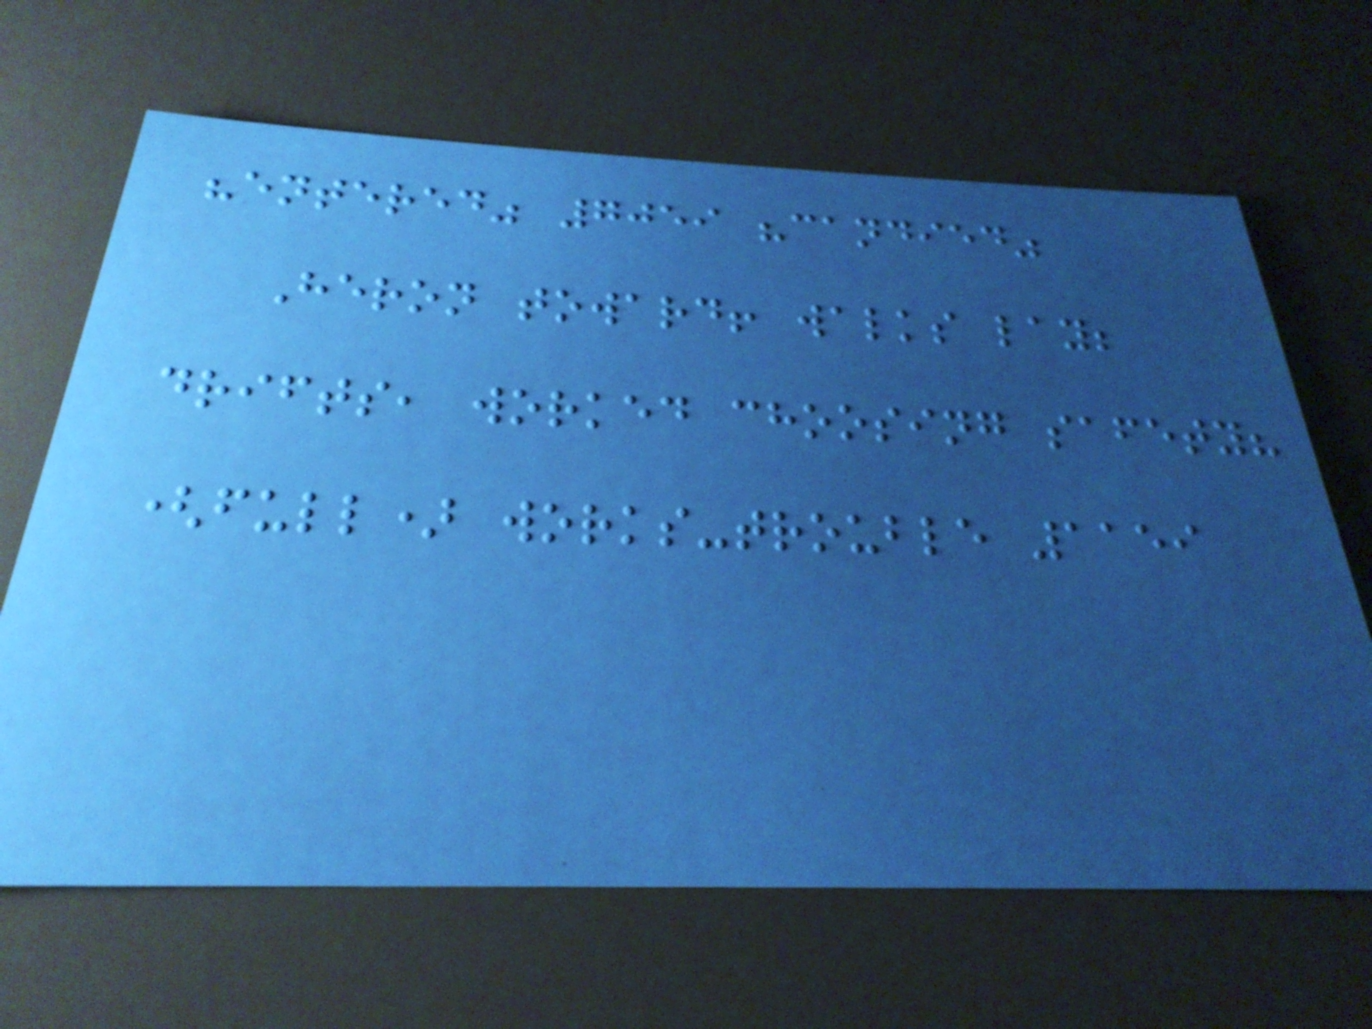"entered" 7059 "candied"
Heron toward! walks lay;
drifts, worked choosing safety?
(full) works-trouble 1159
